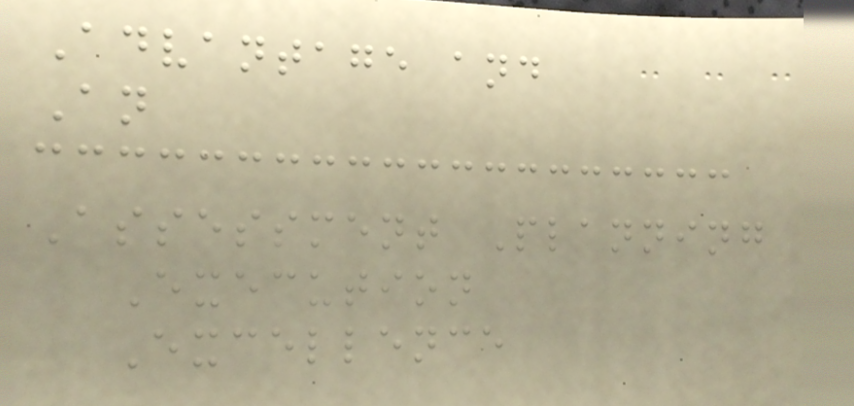Advantage and
An
Assessment Planning
Execution
Excellence
